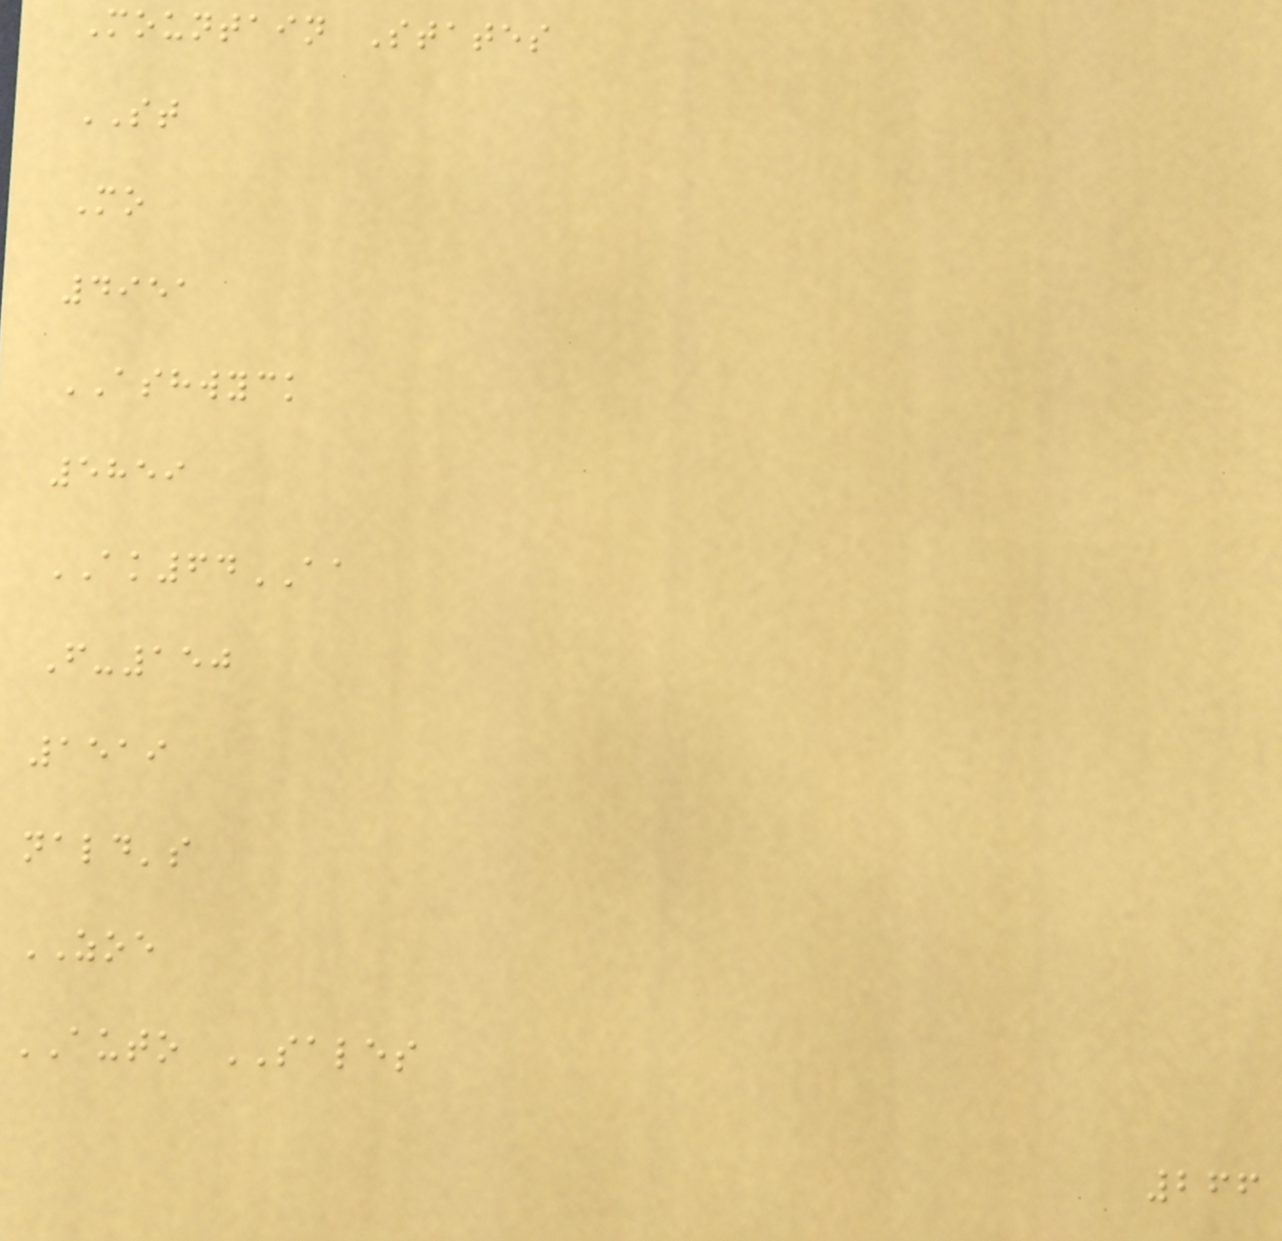Mountain States
ST
Mo
4951
ASHWYCK
5859
AK64AA
F-150
1519
nald's
ZOE
AUTO SALES
266
